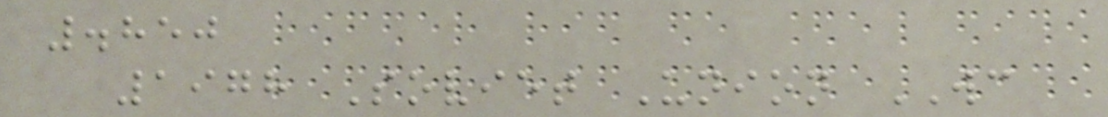.850
1978 Soviet Union WC
